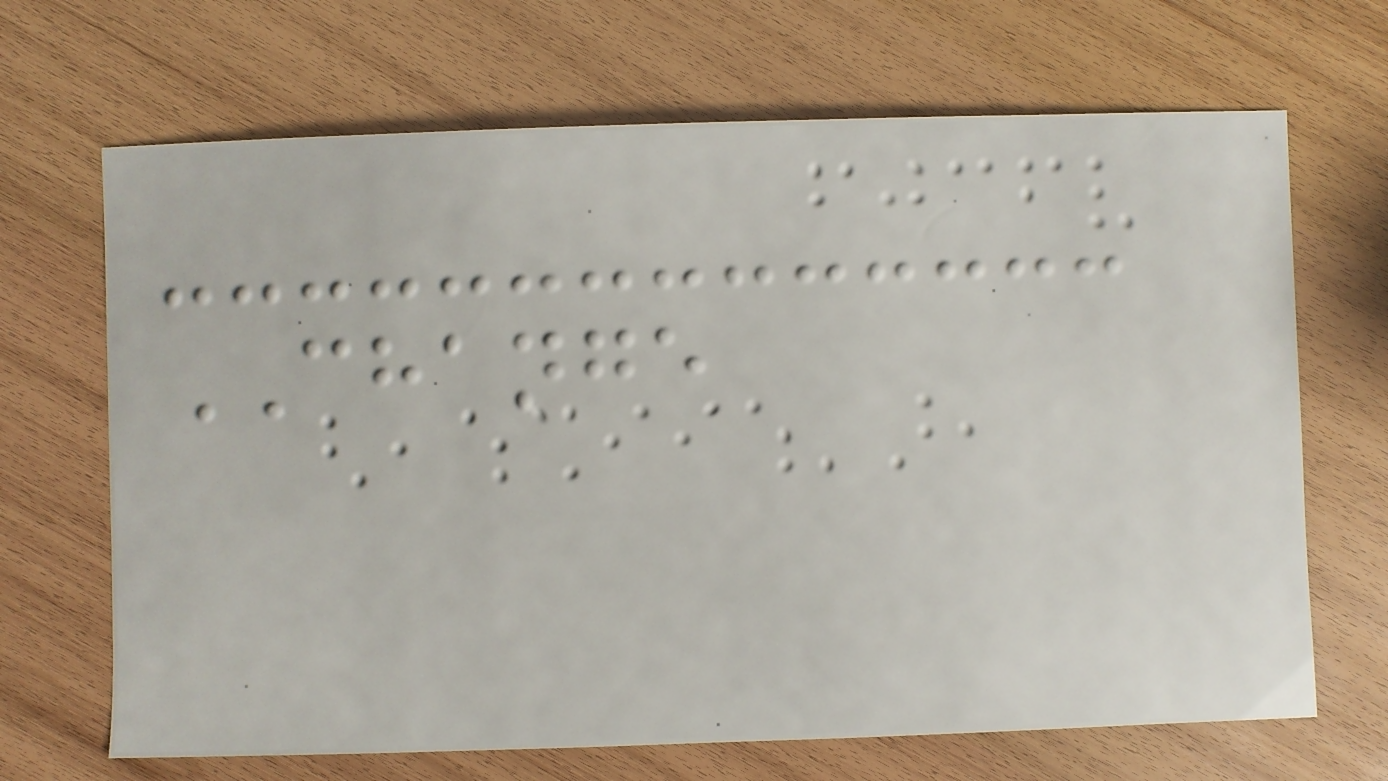CHANGE
